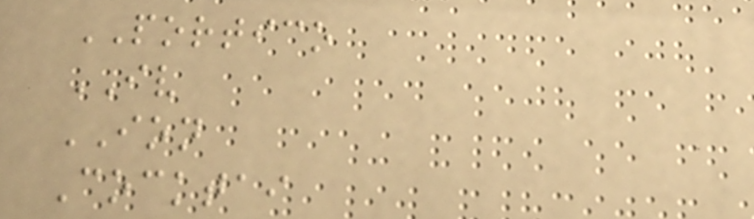PORTICO
IV
ION
Cocktai
